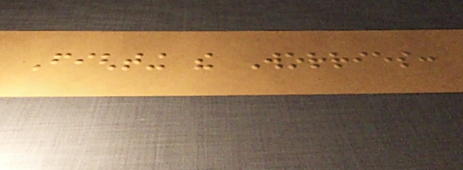Fighting the Worries:
